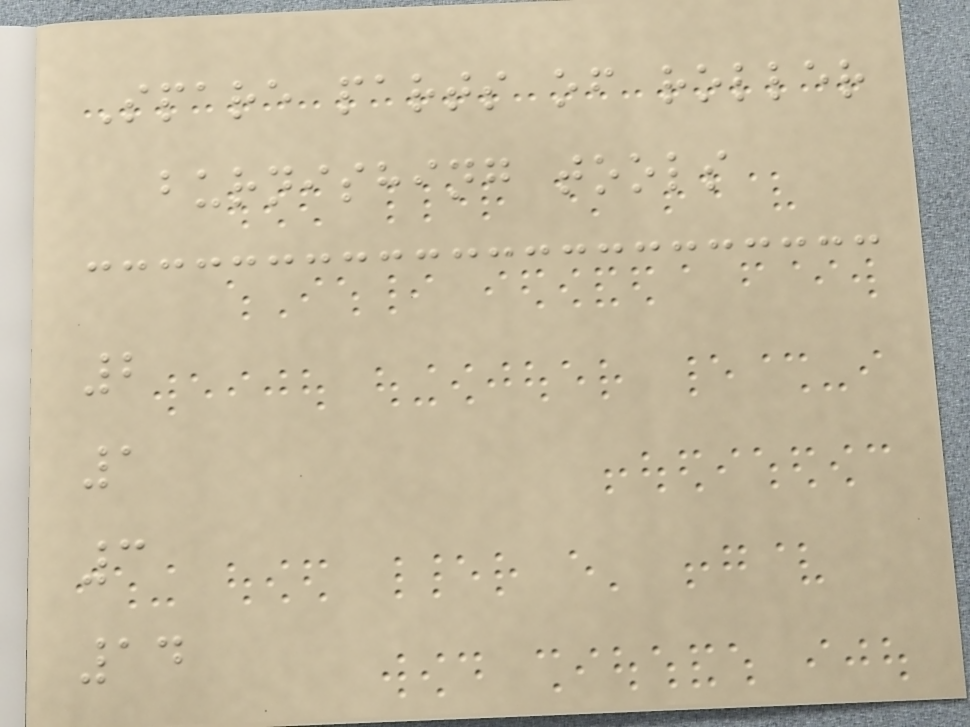Spare parts of roller
burnishing tools
2
1
3
14
